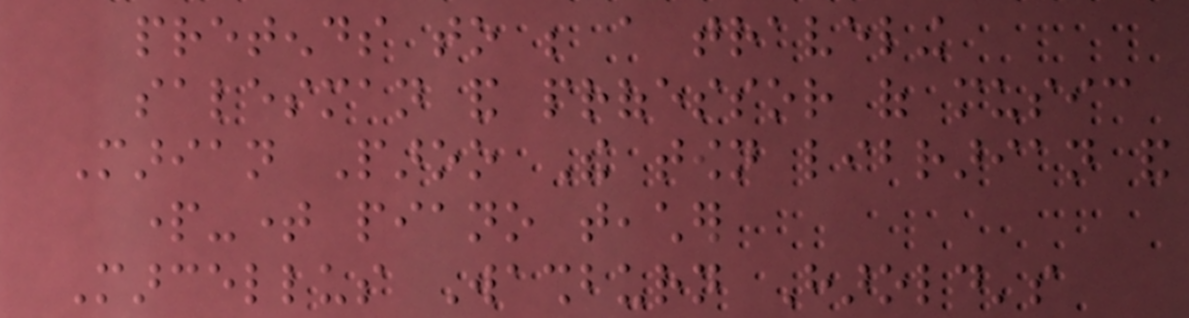pretends to be a traveling
salesman and professor of music
Marian Paroo The town librarian and
part-time piano teacher
Marcellus Washburn Harold's
